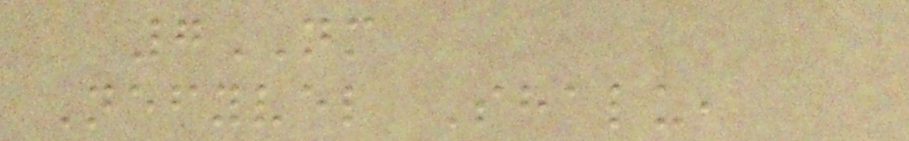7NM
Nefyvel Shalu,
